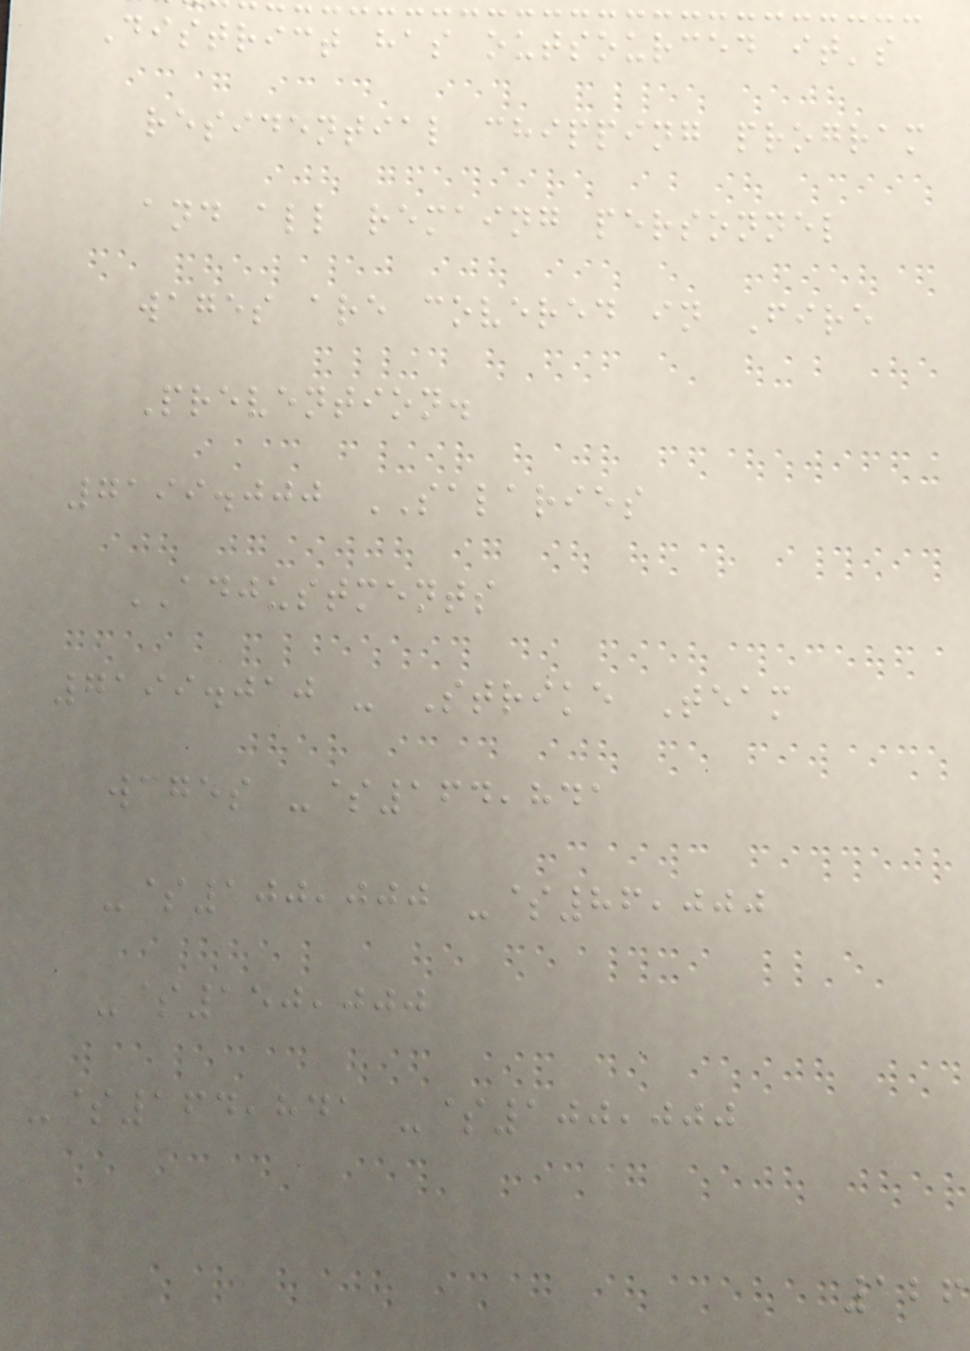District has outsourced it's
residential chipping program
and all remaing personnel
wages are covered in Fire
Prevention.
7199.000 SALARIES
ADJUSTMENTS
7199.010 - Strike Team
wages -$164,841
-$100,000 -$86,000
-$150,000
-$164,841 -$100,000
126
